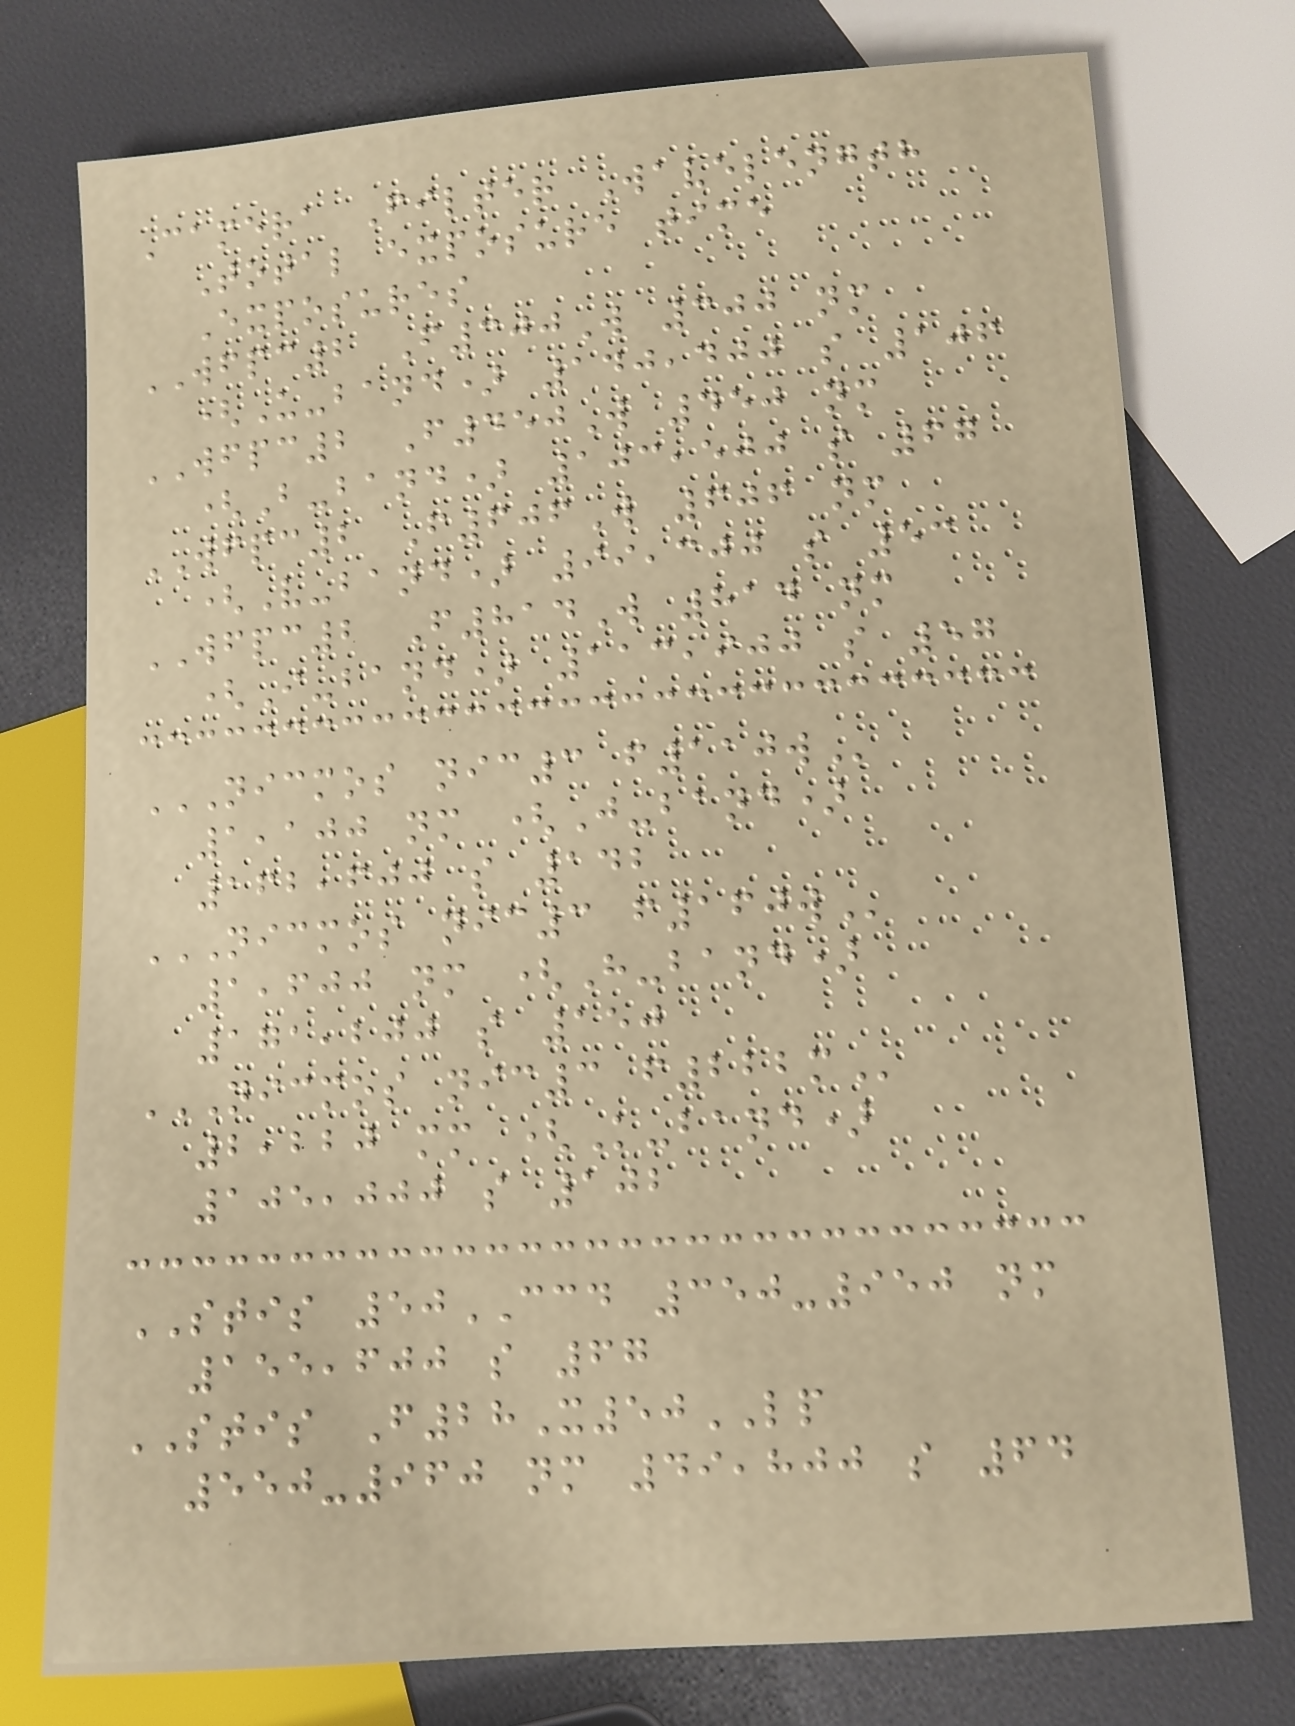Camera Filter Wavelength
Total exposure time
Exposures
WFPC2 F300W 300 nm
(U-band) 140,400 s 106
WFPC2 F450W 450 nm
(B-band) 103,500 s 67
WFPC2 F606W 606 nm
(V-band) 99,300 s 53
WFPC2 F814W 814 nm
(I-band) 113,900 s 57
NICMOS NIC3 F110W
1,100 nm (J-band)
162,600 s 142
NICMOS NIC3 F160W
1,600 nm (H-band)
171,200 s 150
NICMOS NIC3 F222M
2,220 mm (K-band)
105,000 s 102
STIS 50CCD 350-950 nm
155,600 s 67
STIS F28X50LP
550-960 nm 49,800 s 64
